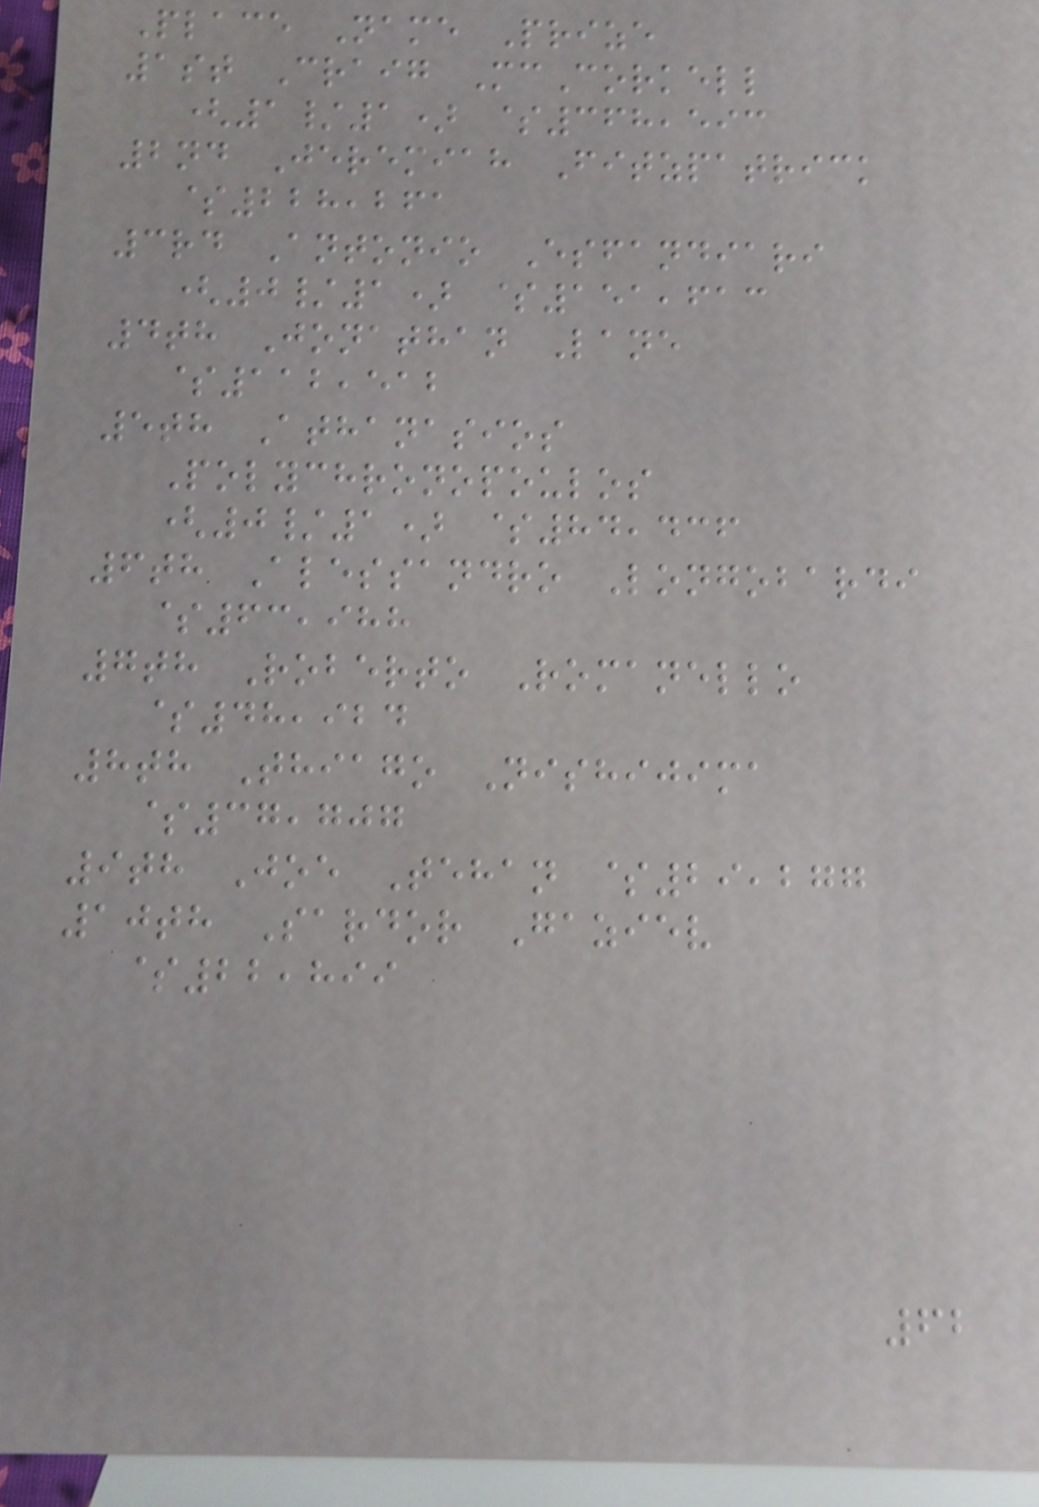Place Name Prize
1st Craig McCorkell
(1/1) $368,593
2nd Jeremiah Fitzpatrick
$228,261
3rd Antonio Esfandiari
(0/1) $151,613
4th Jonathan Lane
$112,512
5th Athanasios
Polychronopoulos
(0/1) $84,436
6th Alessandro Longobardi
$63,988
7th Roberto Romanello
$48,924
8th Thiago Nishijima
$37,707
9th Joe Tehan $29,277
10th Sardor Gaziev
$22,899
62
